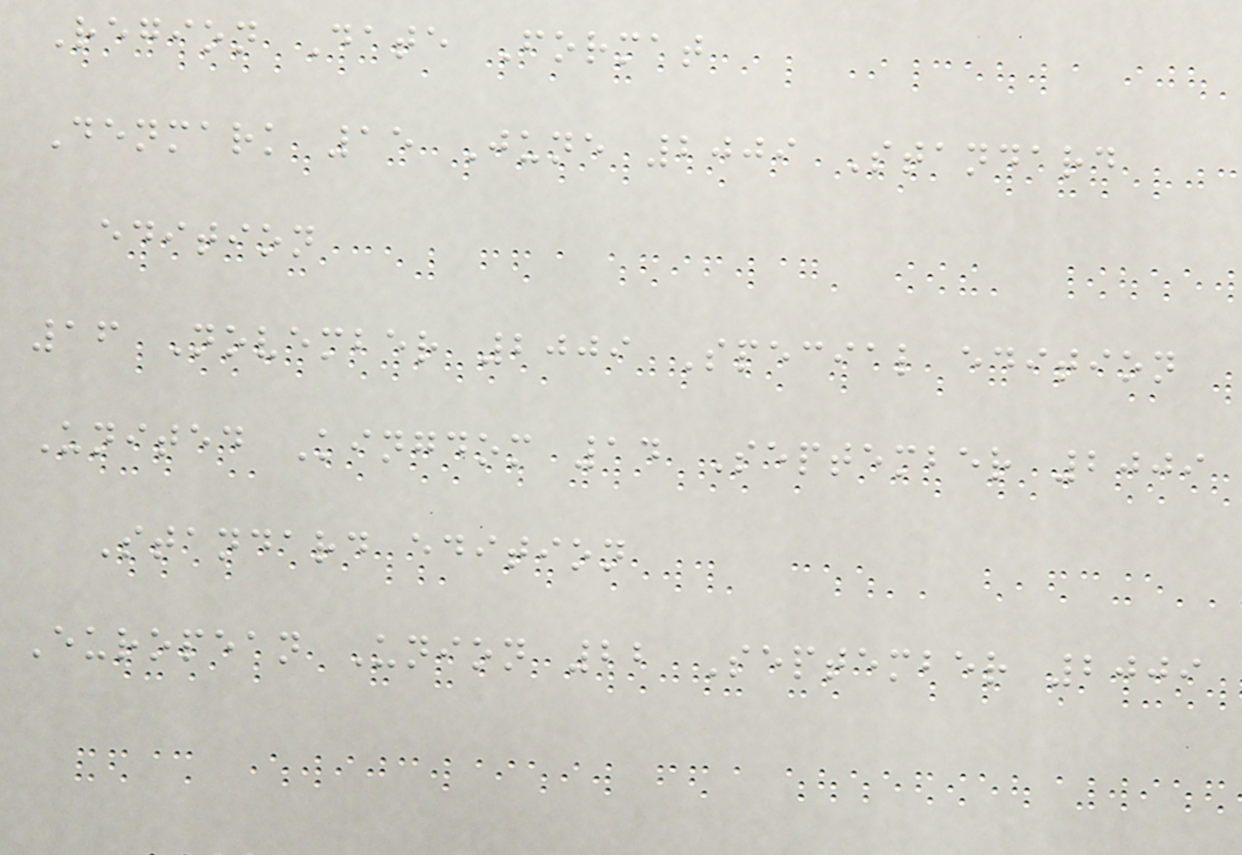Region Date Format
Denmark 15 June 2009 Standard
edition
16 November 2009 Special edition
United Kingdom 14 September 2009
Standard edition
European Union 22 September 2009
